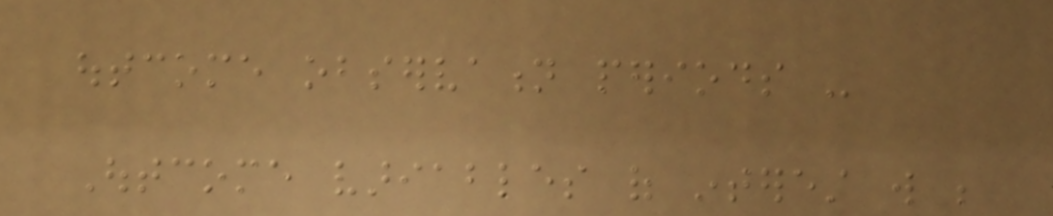outcome observation periods -
Outcome variables of interest will be
